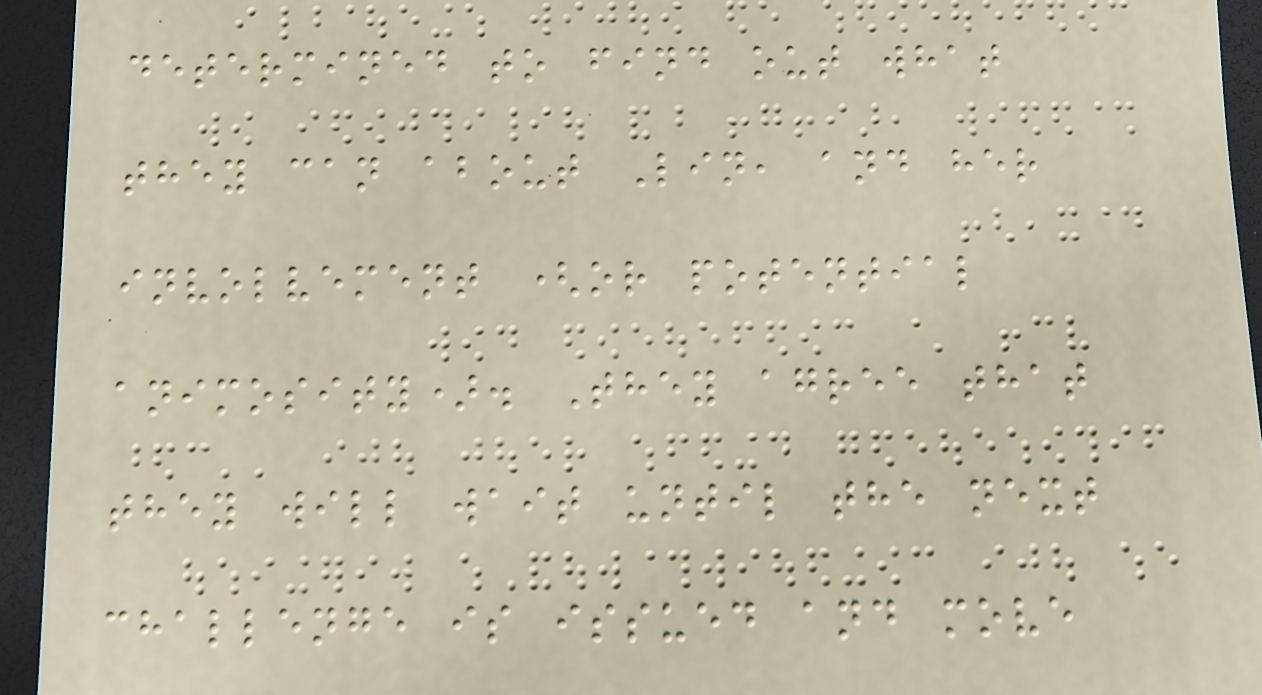determined to find out what
they can about Lin, and her
involvement (or potential
animosity). They agree that
they will wait until the next
challenge is issued and move
